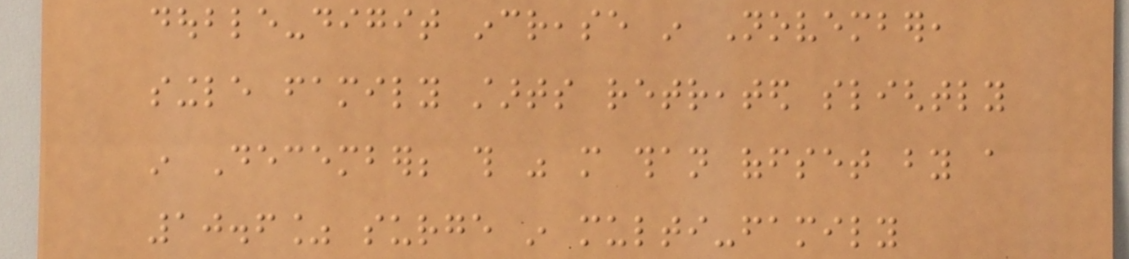double-digit increase in November,
single family starts retreated slightly
in December; this was more than offset by a
10.6% surge in multi-family
